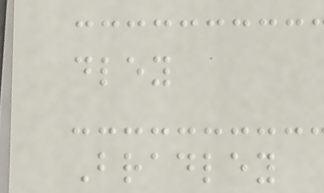dley
Bradley
